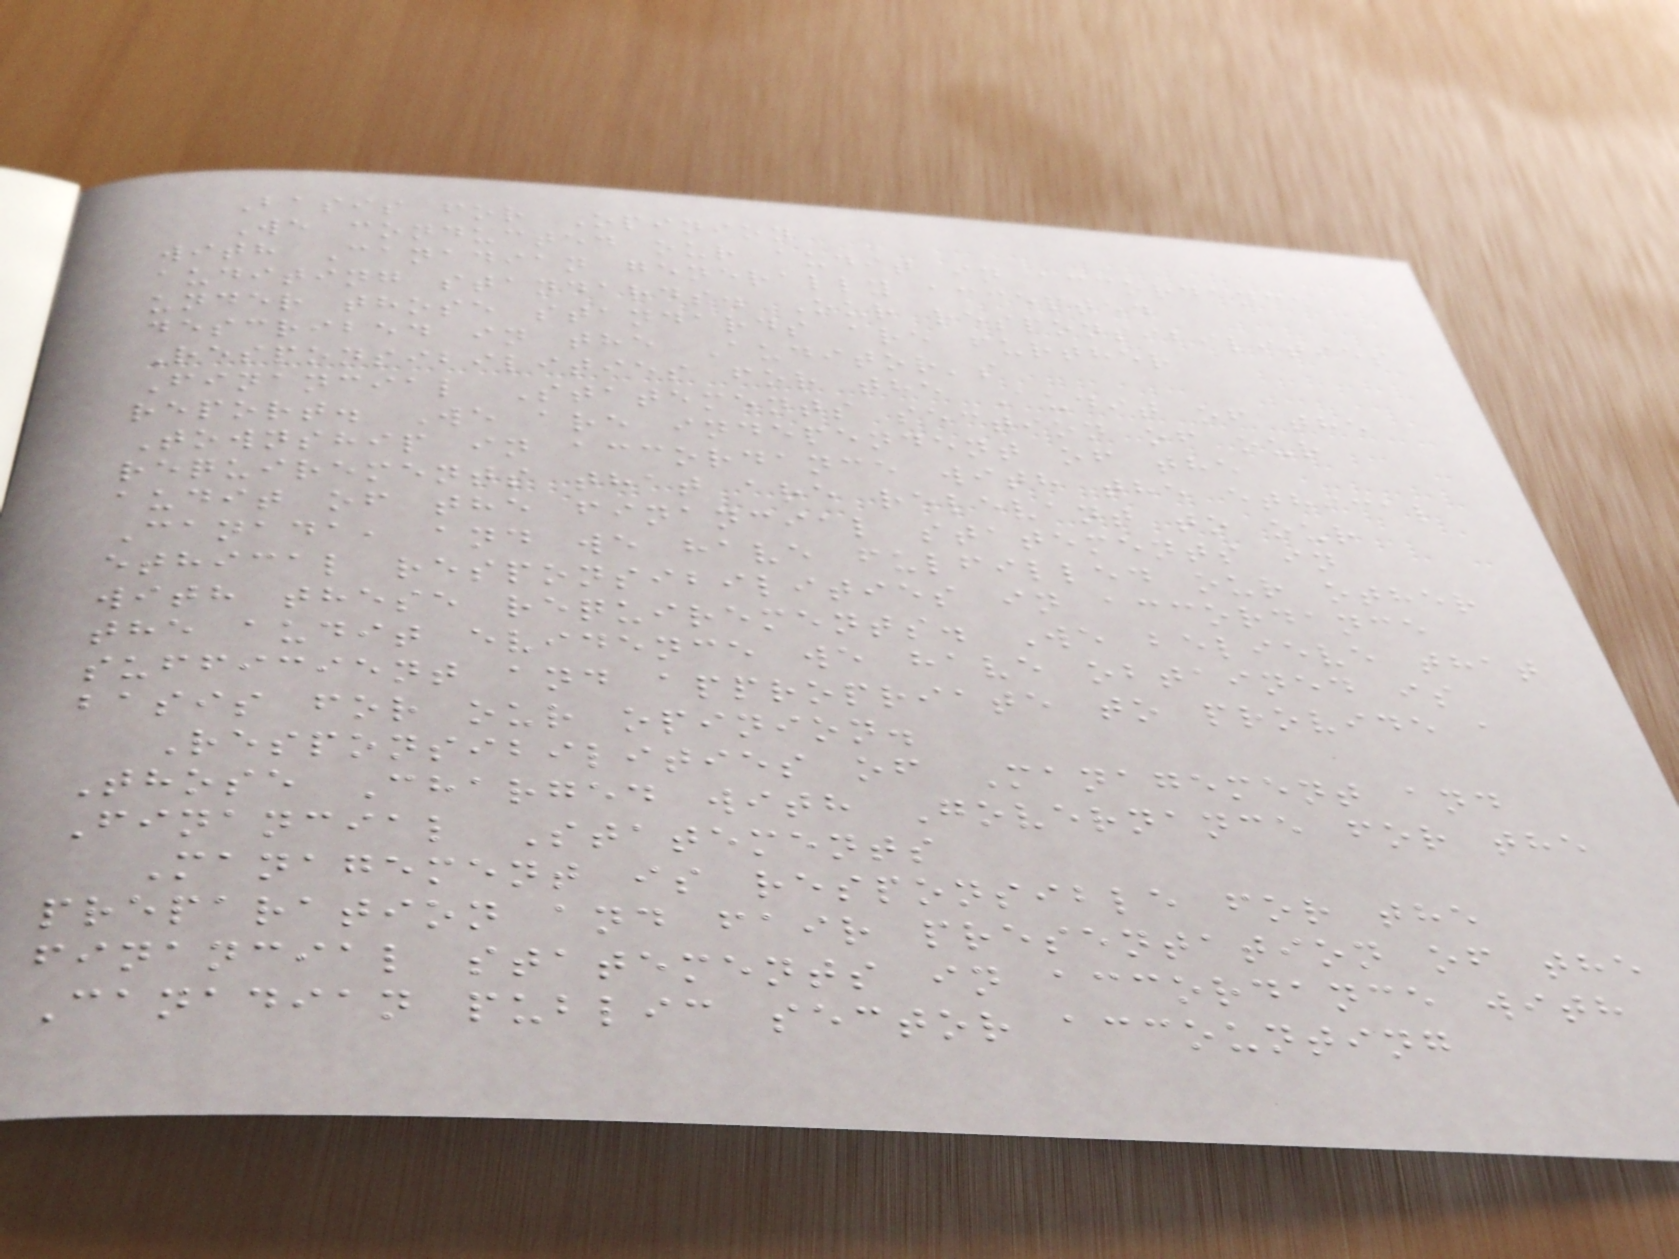Basis for Opinion
We conducted our audit in accordance
with Canadian generally accepted
auditing standards. Our responsibilities
under those standards are further
described in the Auditor's
Responsibilities for the Audit of the
Financial Statements section of our
report. We are independent of the
Township in accordance with the ethical
requirements that are relevant to our
audit of the financial statements in
Canada, and we have fulfilled our other
ethical responsibilities in accordance
with these requirements. We believe that
the audit evidence we have obtained is
sufficient and appropriate to provide a
basis for our opinion.
Responsibilities of Management and
Those Charged with Governance for the
Financial Statements
Management is responsible for the
preparation and fair presentation of the
financial statements in accordance with
Canadian public sector accounting
